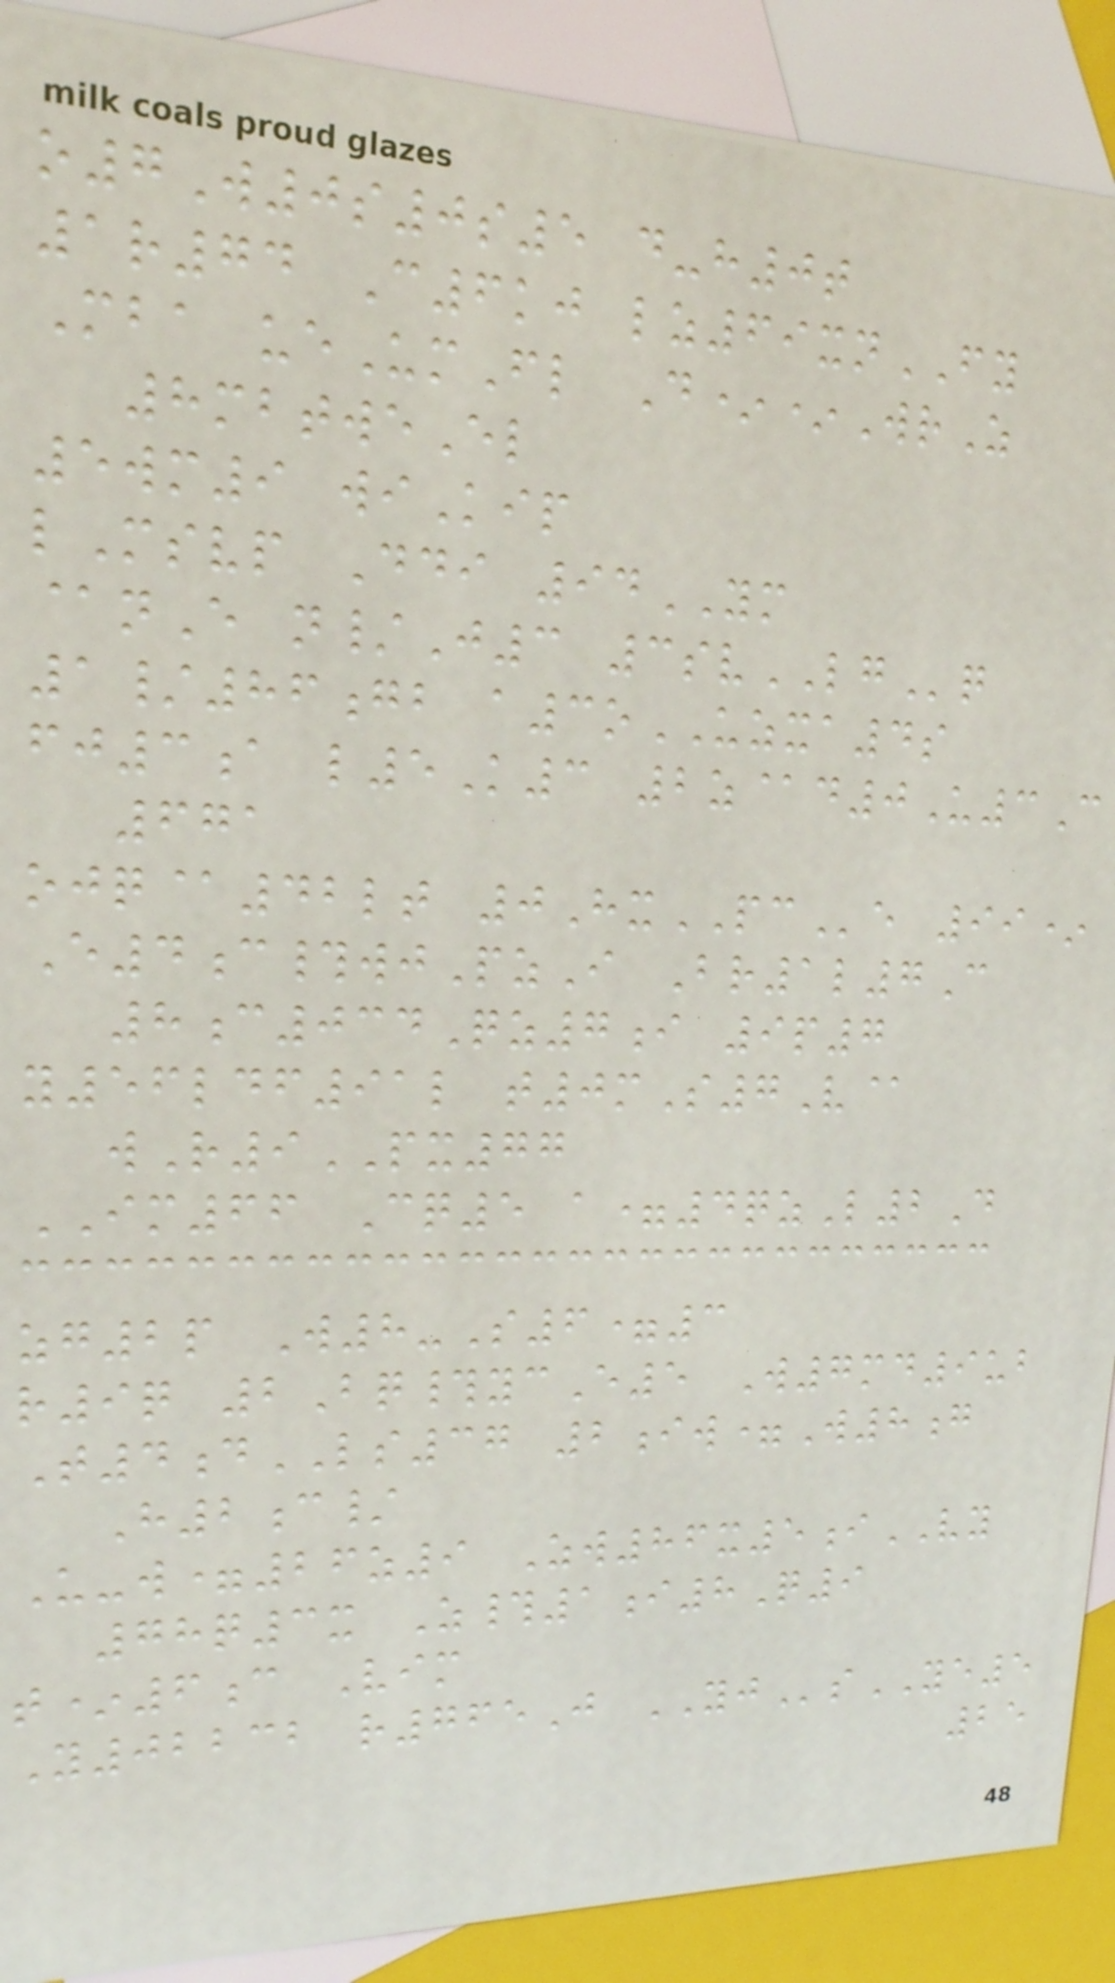o7W0s0s5 d-h0t
1r74 C6kj lz69xnFY
Mba ueUmFl D**WrZ
8mbtweEl
5wm9 wiKip
lMsvp Ddi 94YM
@nE n/J3 3svLGq
1/86gb a3oUZXA4s
fj3a l5K3 2z@d0U3C
671
ojq@42lt 0HxPCe 99*
E4c#wjPzI Br1l7C
8c034Qz7i 9p7
y56ldf91l t0mS7V@
wR9PX77
IM66 Cq5 a=4qzL2D
zg2p W8-S6=3
r9q 2Bq#ycE5 W7md9ub
T4dLS37 2iw=W8g
H2c/
U-w=26z9 Zw86x5iVY
78q3x Z#1i8Q9
t*6c Vim
Y02232 r765J YJsYE5
25
